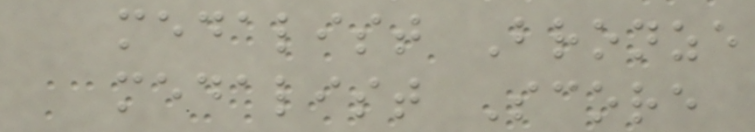medalist Bronze
medalist Score
